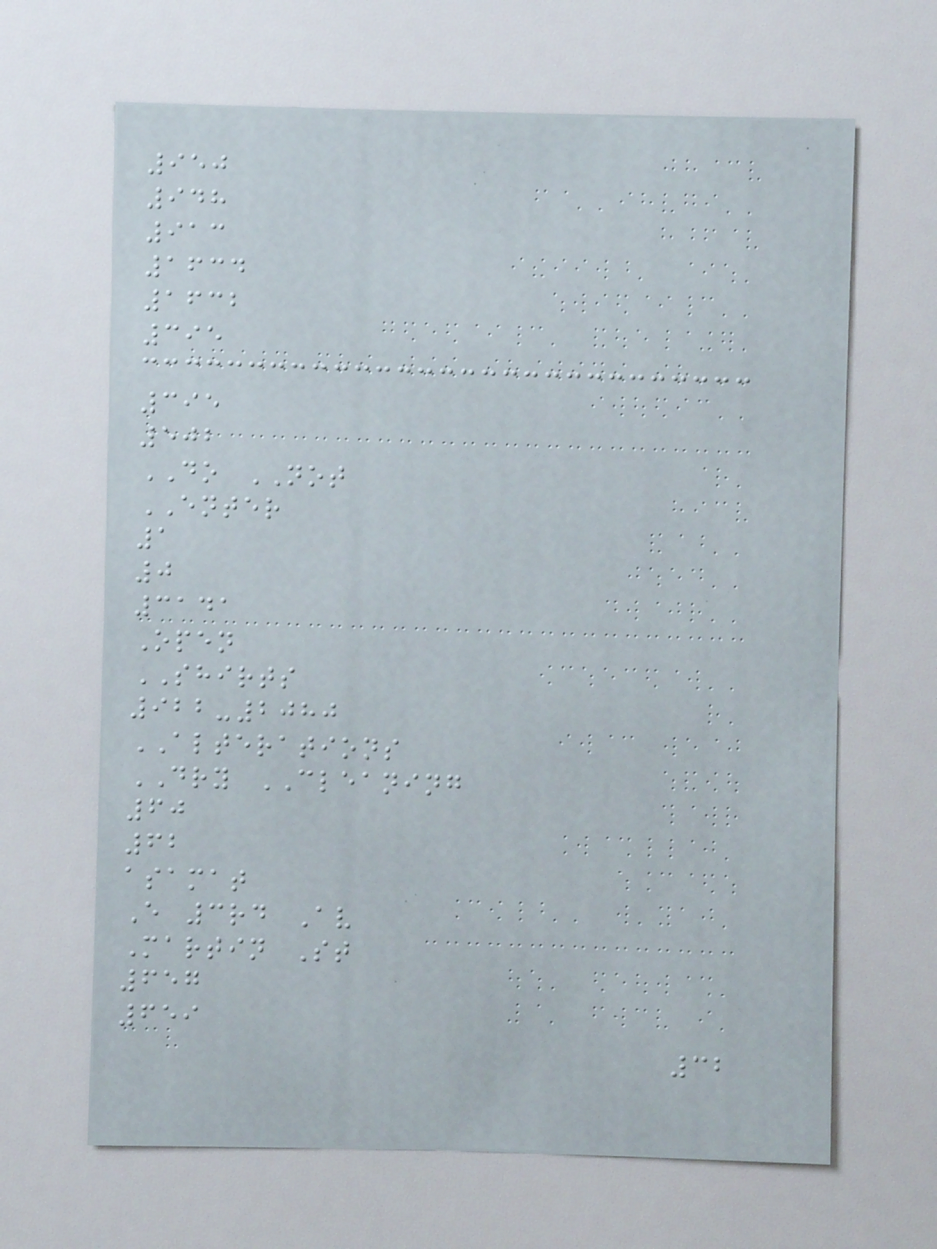950
948
913
1634
1632
395
395
502
DO NOT
ENTER
1
0
3141
Open
SHIRTS
922-2080
ALTERATIONS
DRY CLEANING
60
62
asamat
E 3rd Av
Martin St
657
659
32
